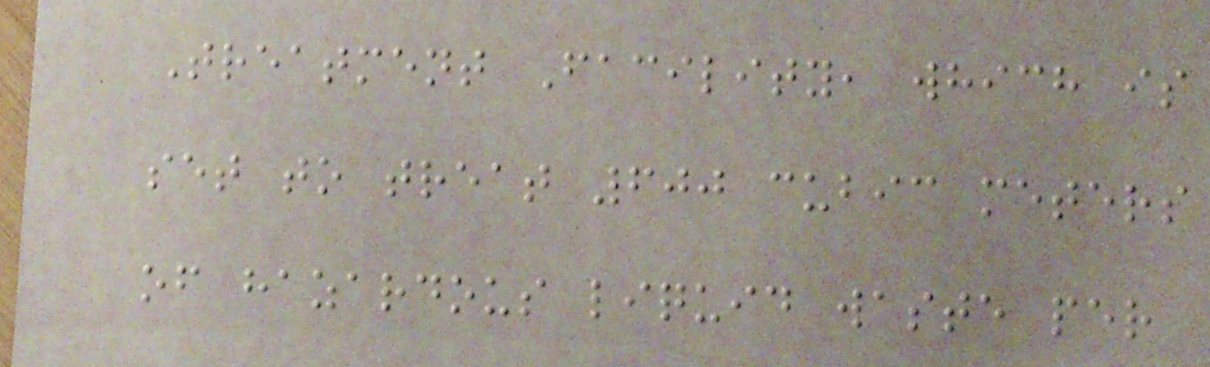Treatment Facility, which is
set to treat 600 cubic meters
of hazardous liquid waste per
